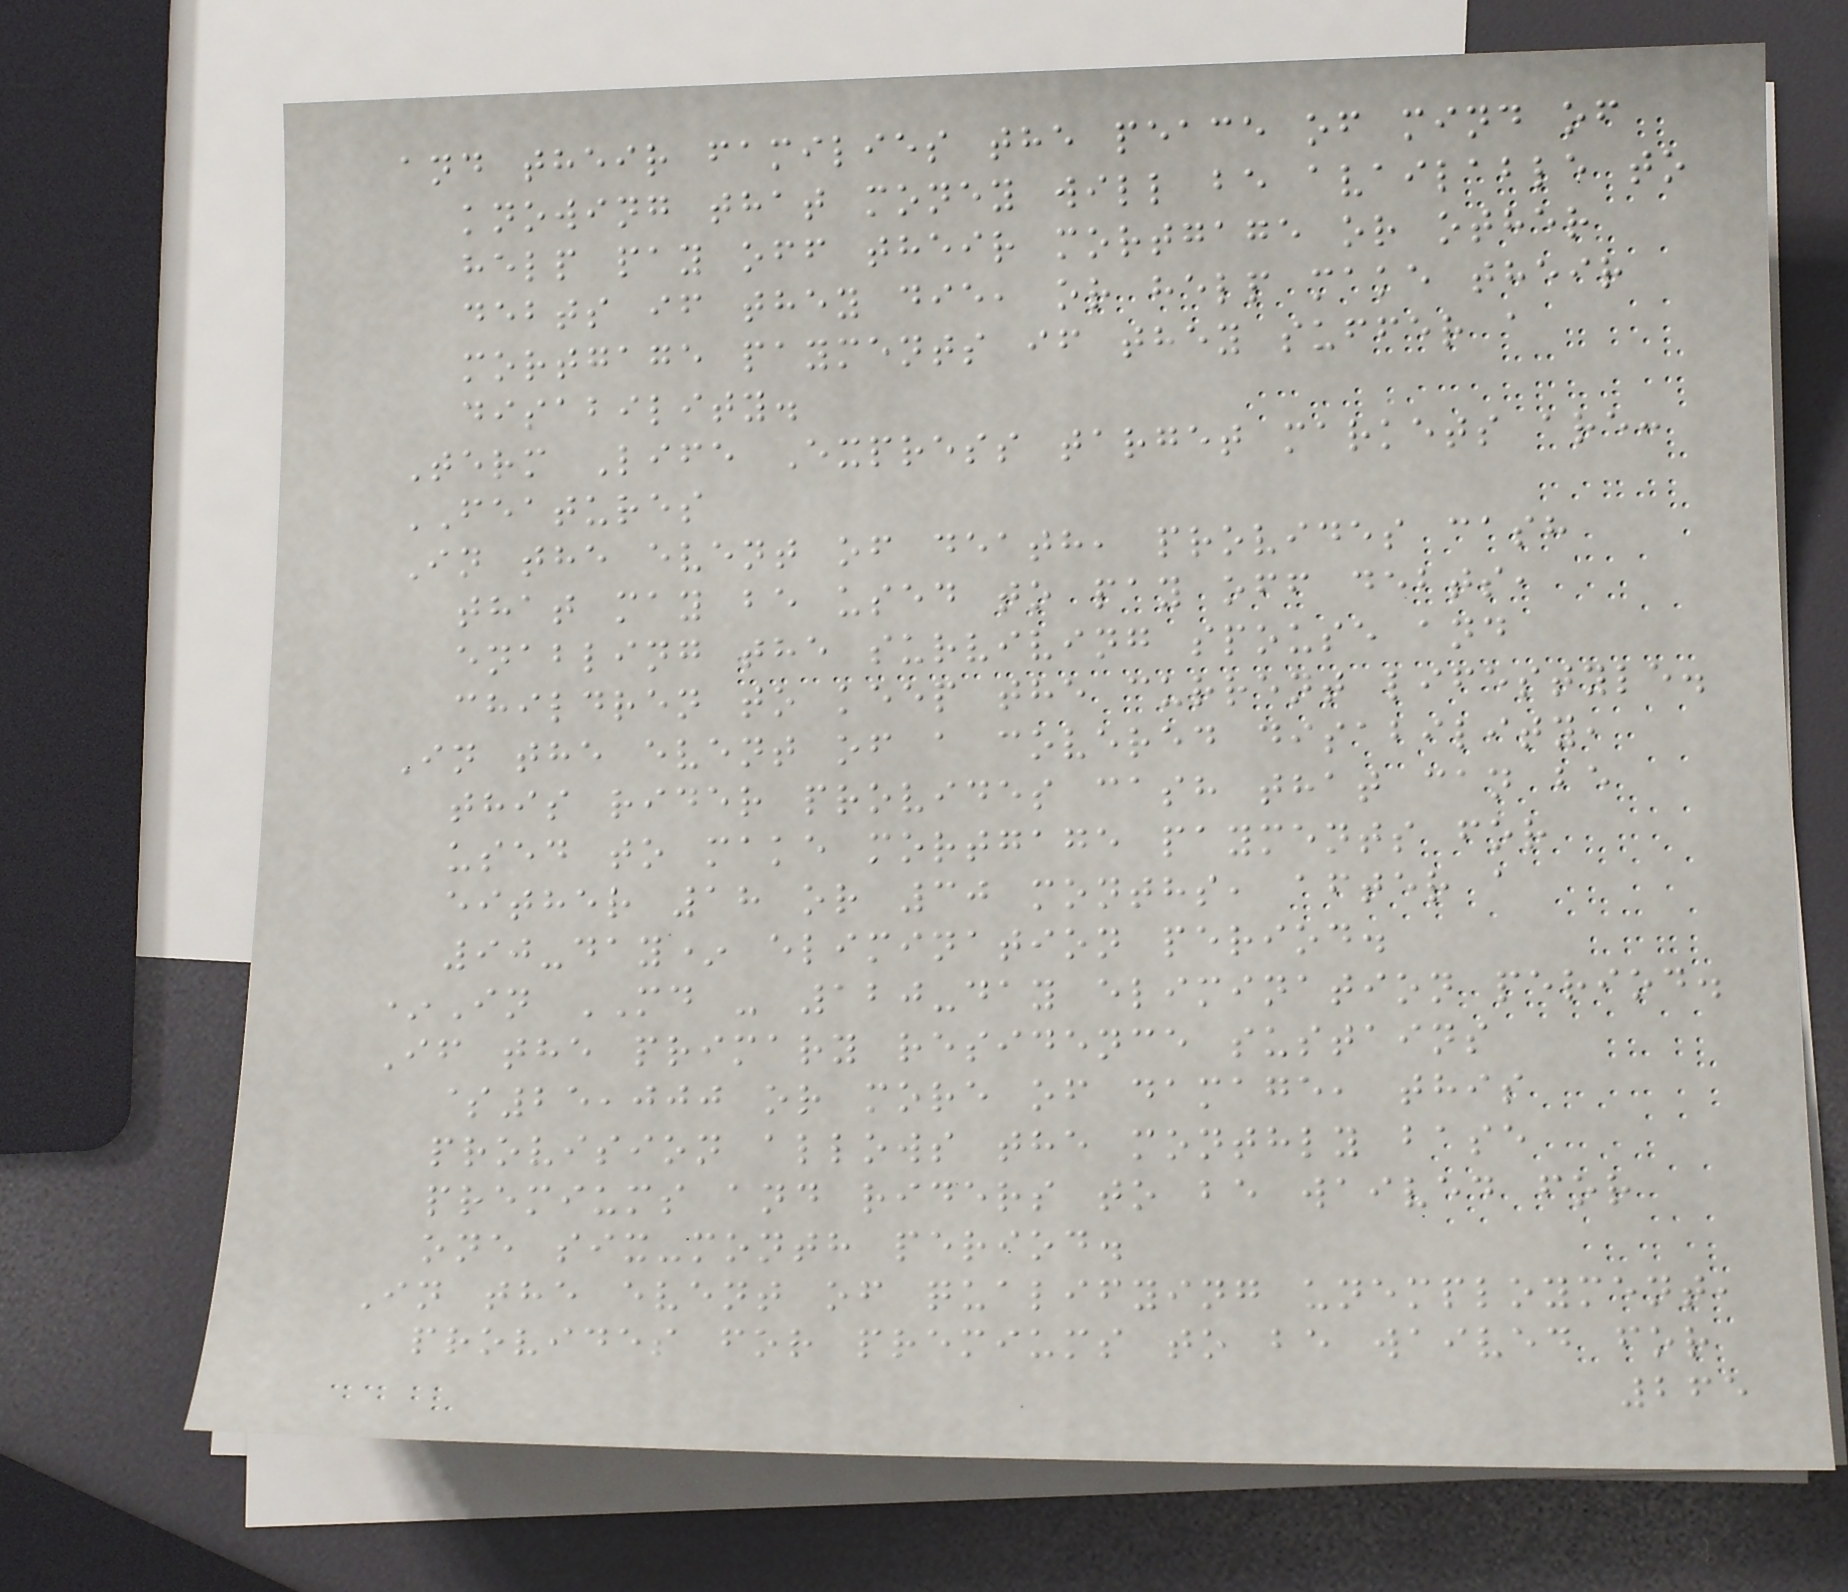and their families the peace of mind of
knowing that money will be available to
help pay off their mortgage or other
debts if they die, or help make their
mortgage payments if they suffer a
disability.
Term Life Express target markets are:
FEATURES
In the event of death, provides cash
that may be used to pay off debts,
enabling the surviving spouse and
children to keep the current lifestyle.
In the event of a covered disability,
this rider provides cash that can be
used to make mortgage payments for
either 18 or 30 months, after a
90-day* elimination period.
*In MD - 120-day elimination period.
If the primary residence sustains
$25,000 or more of damage, this
provision allows the monthly base
premiums and riders to be waived for
one six-month period.
In the event of qualifying unemployment,
provides for premiums to be waived for
265
